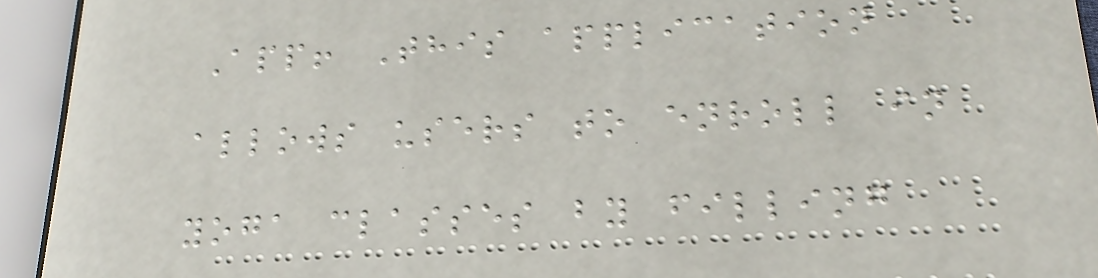App! This application
allows users to enroll in
yoga classes by filling
